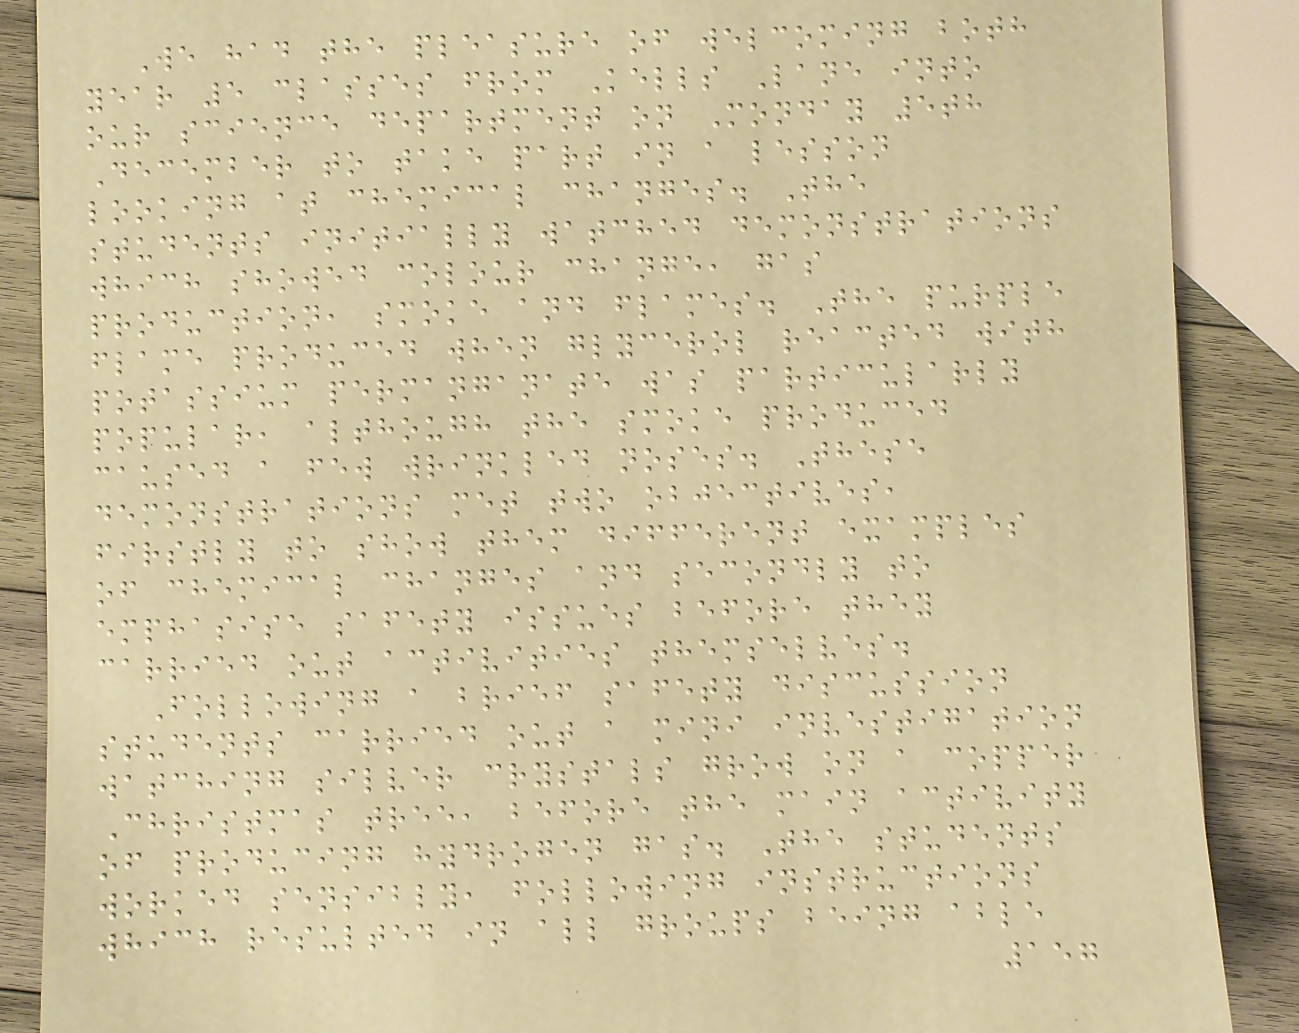We had the pleasure of welcoming both
year 5 classes from Kells Lane into
our science department on Monday 5th
December to take part in a lesson
looking at chemical changes. The
students initially watched demonstrations
which showed colour change, gas
production, smoke and flames. The purple
flame produced when glycerol reacted with
potassium permanganate was particularly
popular, although the smoke produced
caused a few wrinkled noses. These
demonstrations met two objectives,
firstly to show them different examples
of chemical changes and secondly to
emphasise safety issues before they
carried out activities themselves.
Following a brief safety discussion
students carried out a mini investigation
watching silver crystals grow on a copper
Christmas tree, before the main activity
of producing hydrogen gas. The students
worked sensibly, following instructions
which resulted in all groups being able
157
